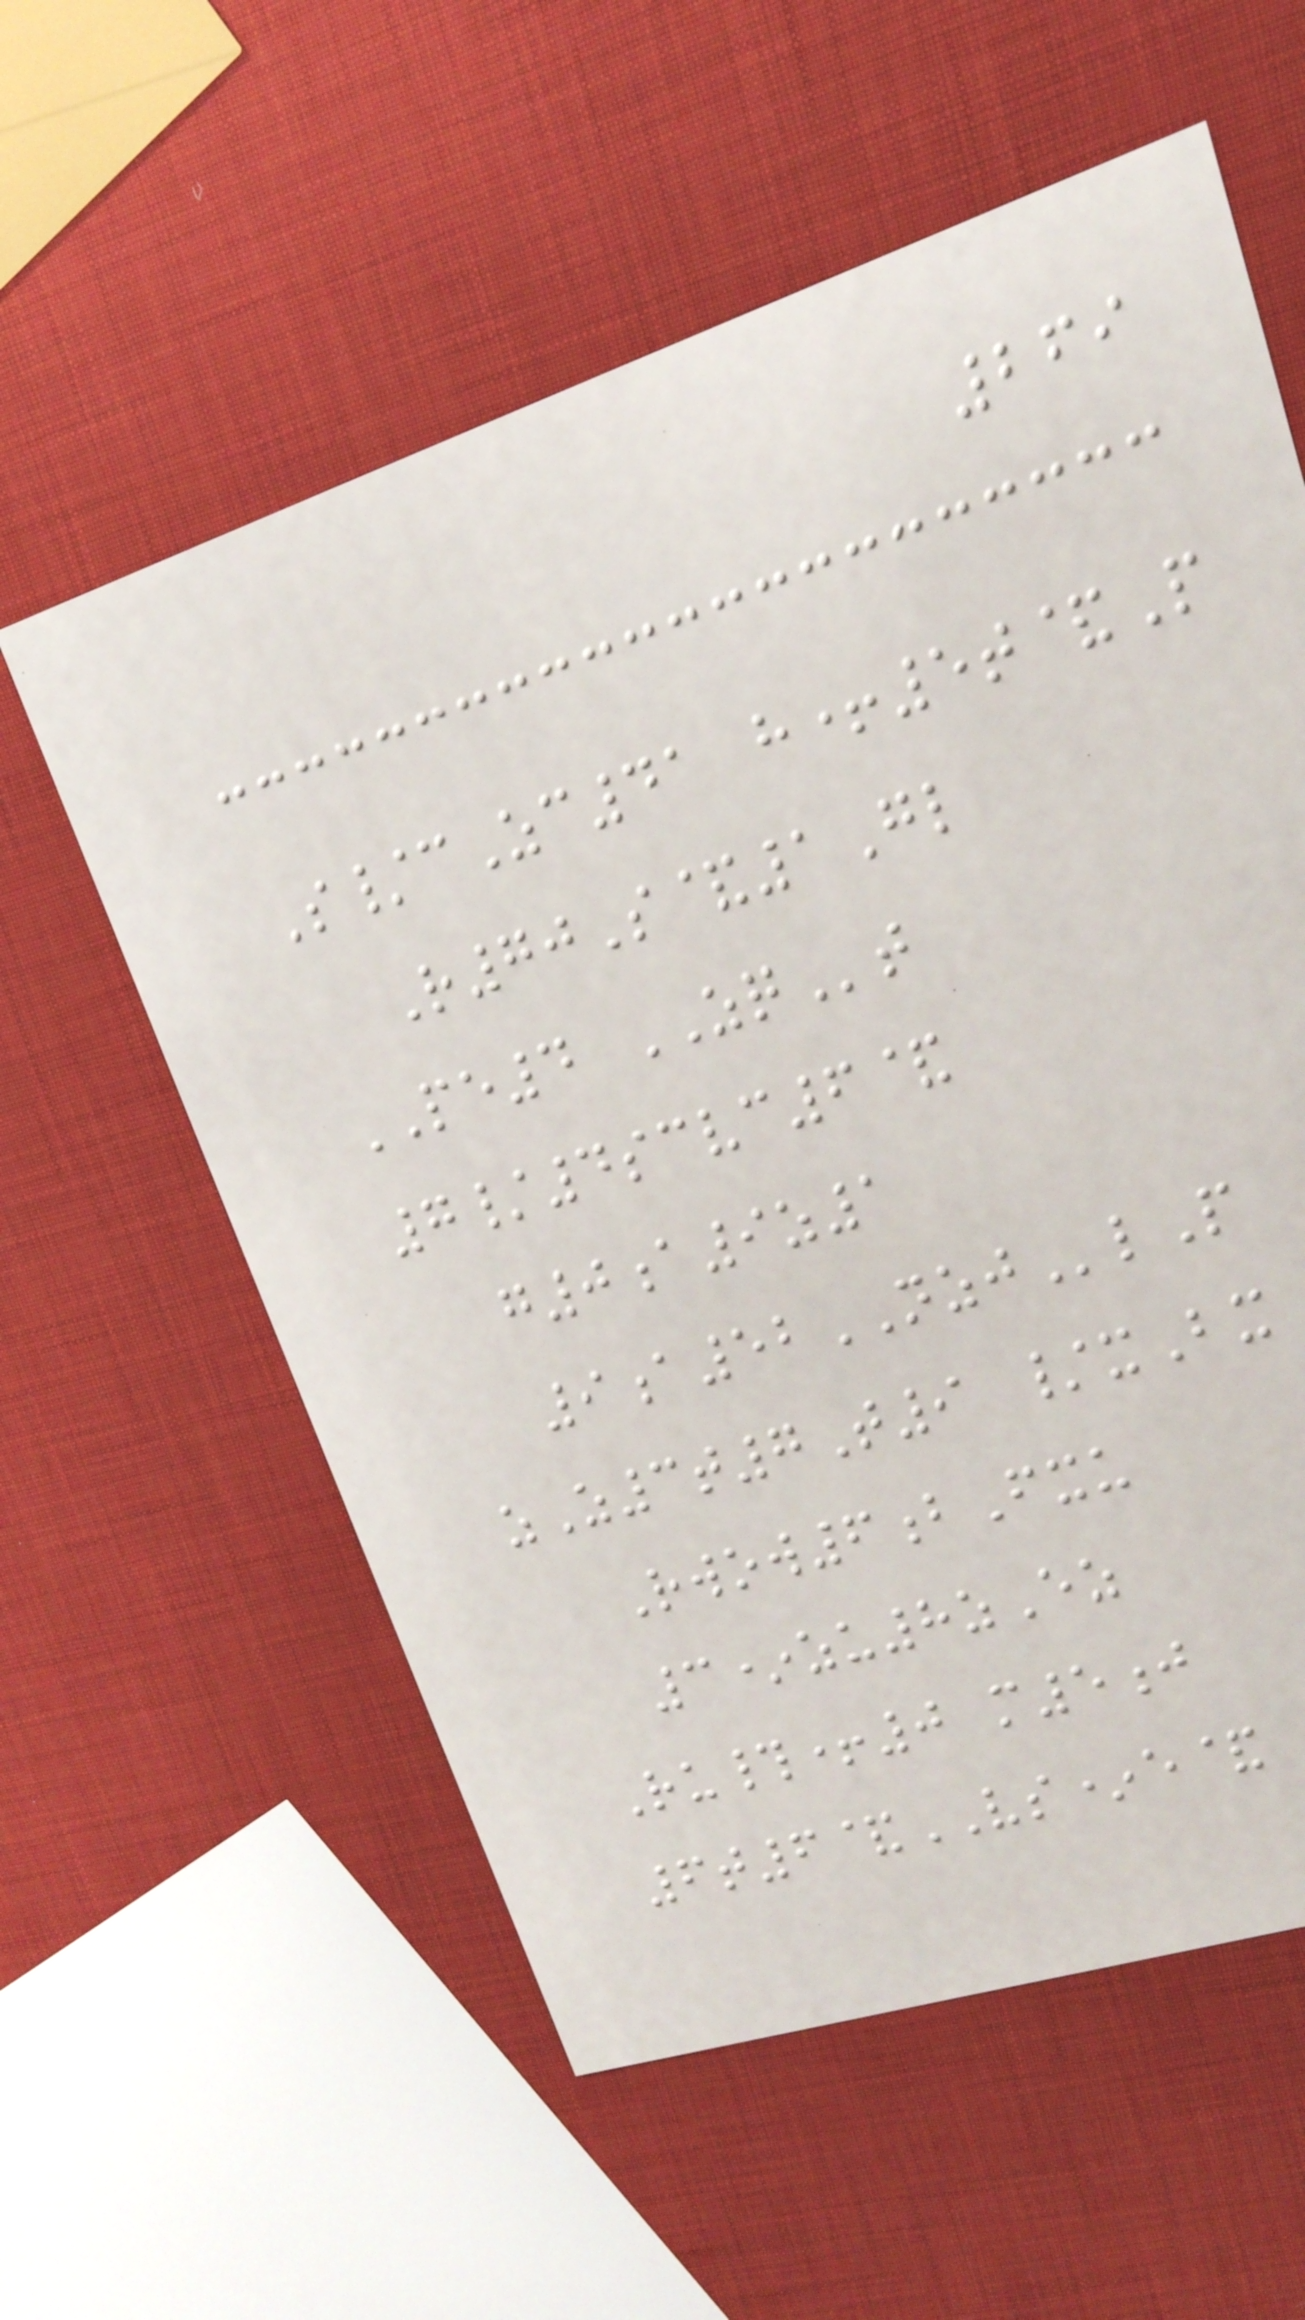269
S/cZc41 h+5t&P
R70S&1Gl
PE4 ZQt
7/4scvc6&
g0a9z1
9a52NZJlP
zZ3t7T9 /xBx
Rwow6bFxu
3*zu8zEz
Ru#+0 m5j
6t6&VS*e&
